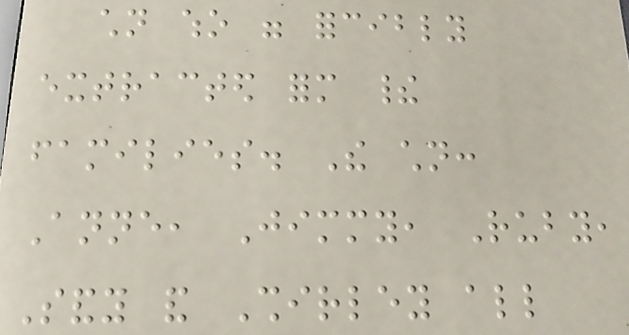children who were forcibly
extracted form their
families. The children:
Anne, Jimmy, Ruby,
Sandy and Shirley all
